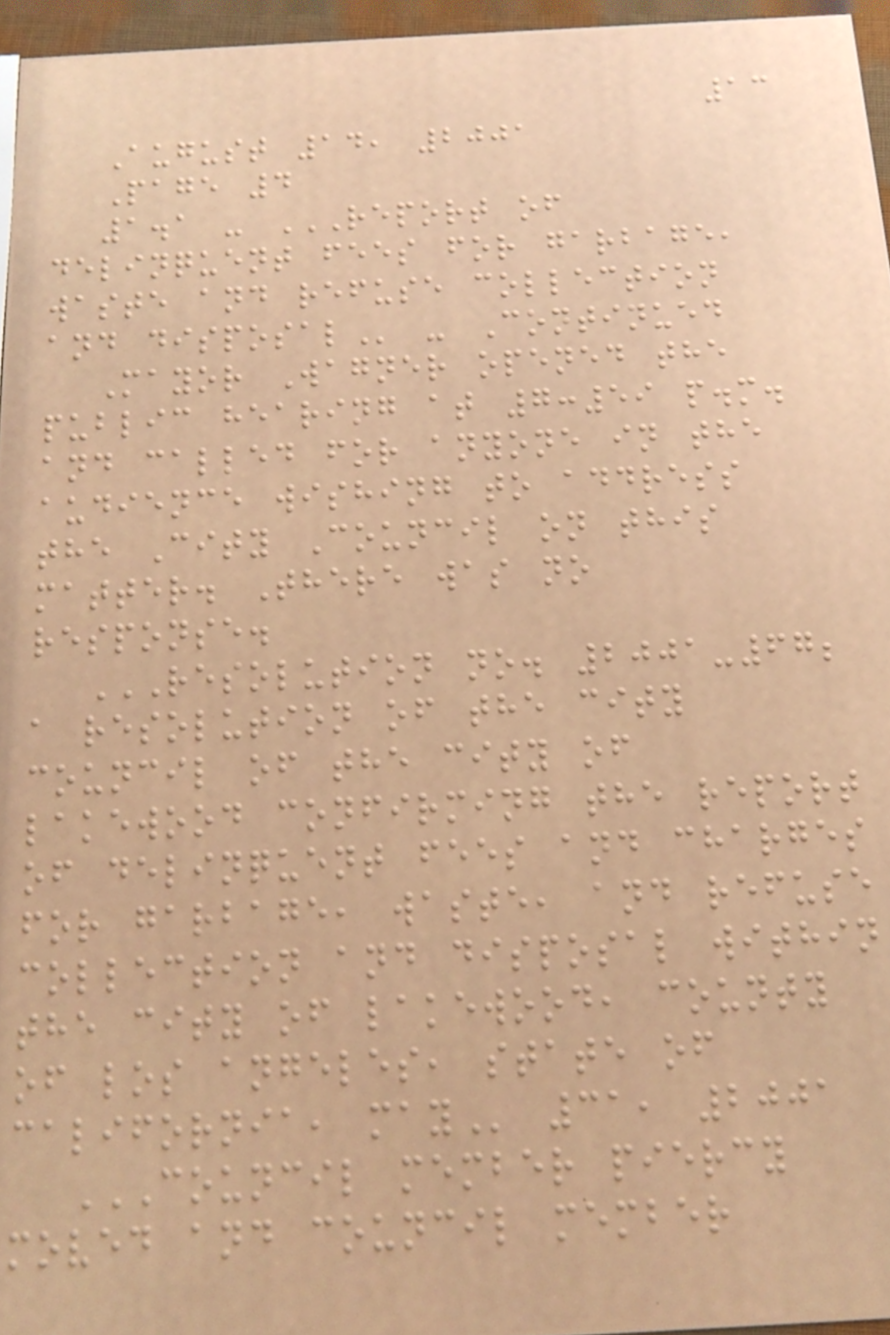13
August 14, 2001
Page 4
1.1 - REPORT OF
DELINQUENT FEES FOR GARBAGE,
WASTE AND REFUSE COLLECTION
AND DISPOSAL - Continued
Mayor Wagner opened the
public hearing at 7:59 p.m.
and called for anyone in the
audience wishing to address
the City Council on this
matter. There was no
response.
RESOLUTION NO. 2001-67;
A RESOLUTION OF THE CITY
COUNCIL OF THE CITY OF
LAKEWOOD CONFIRMING THE REPORT
OF DELINQUENT FEES AND CHARGES
FOR GARBAGE, WASTE, AND REFUSE
COLLECTION AND DISPOSAL WITHIN
THE CITY OF LAKEWOOD, COUNTY
OF LOS ANGELES, STATE OF
CALIFORNIA, MAY 31, 2001
COUNCIL MEMBER PIERCY
MOVED AND COUNCIL MEMBER
